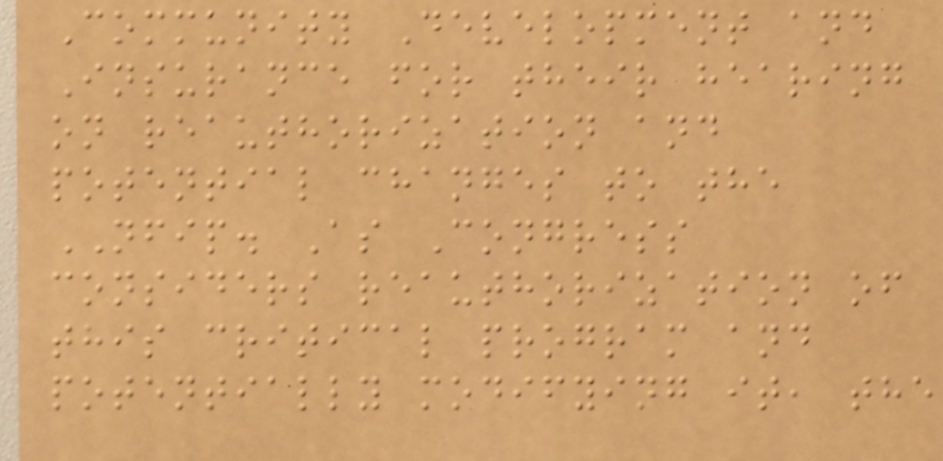Community Development and
Insurance for their hearing
on reauthorization and
potential changes to the
NFIP. As Congress
considers reauthorization of
this critical program and
potentially modifying it, the
